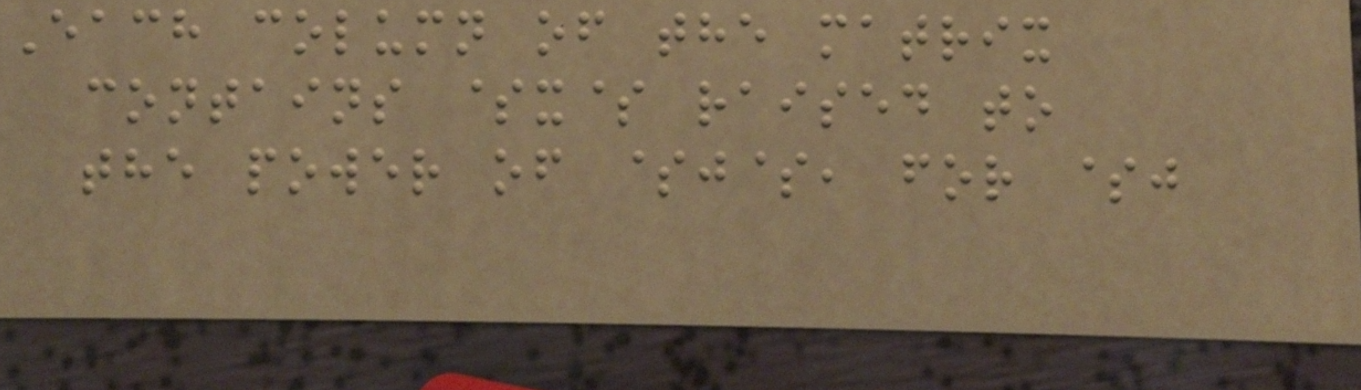Each column of the matrix
contains $x$ raised to
the power of $j$, for $j
